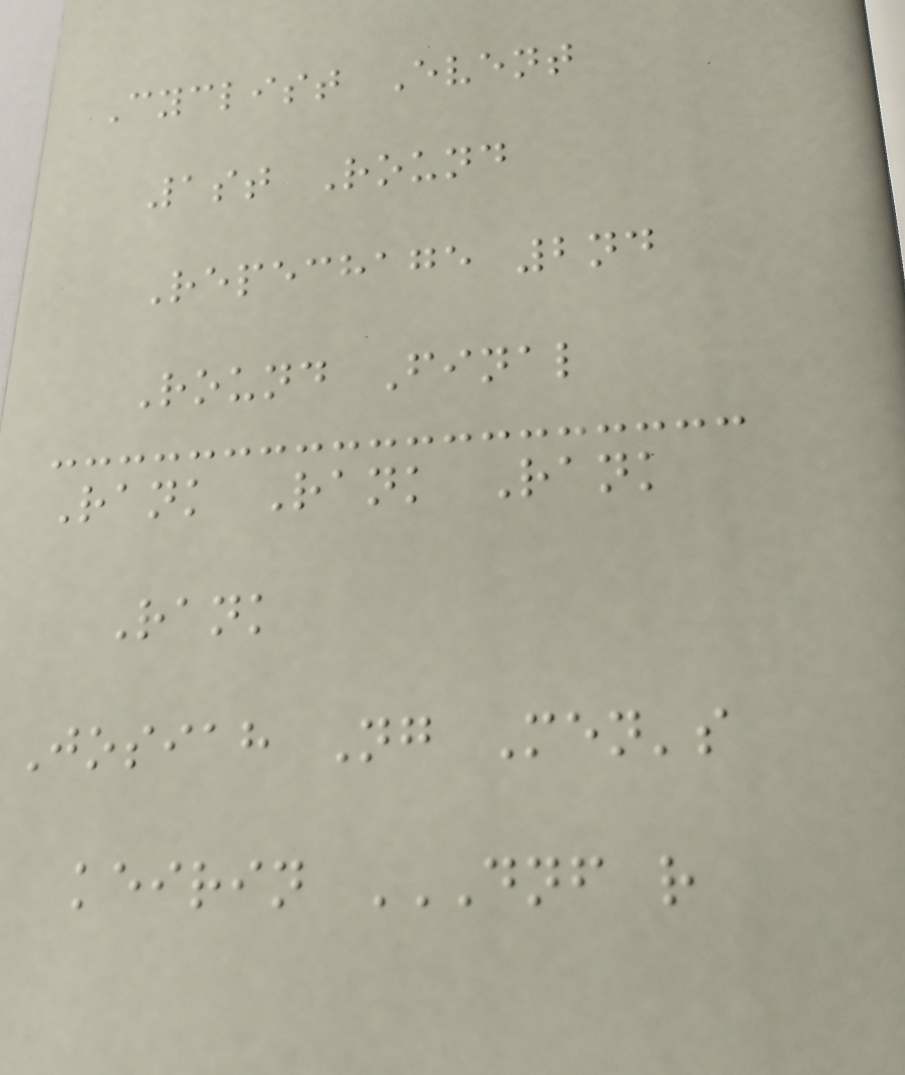Cyclist Event
1st Round
Repechage 2nd
Round Final
Rank Rank Rank
Rank
Josiah Ng Men's
keirin DNF R
